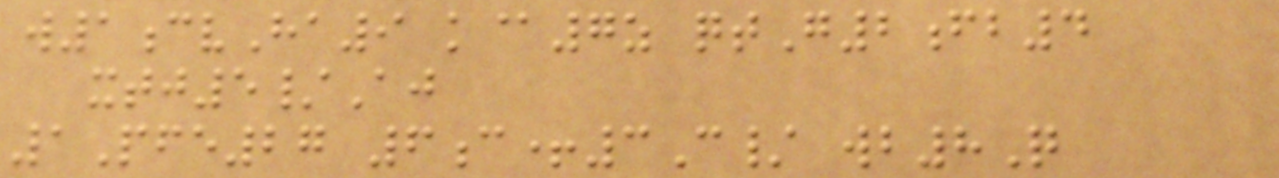w1cvHa9 k@7z qtG2fb4
xtj5/Aj
1Pfe27 6c+3C/ wb8Q
